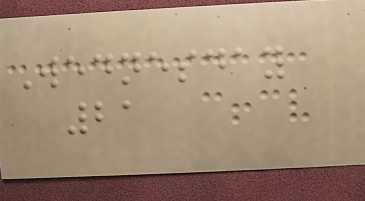Wednesday
21
